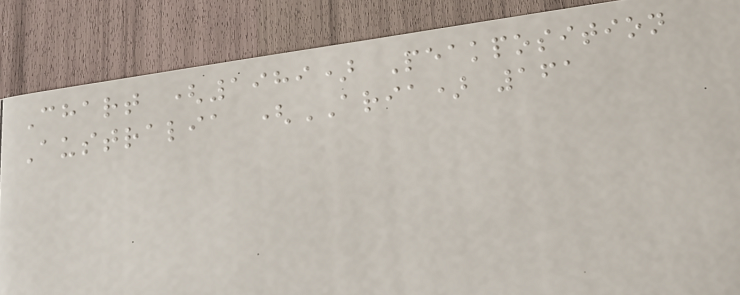Chart (1989) Peakposition
Australia (ARIA) 161
